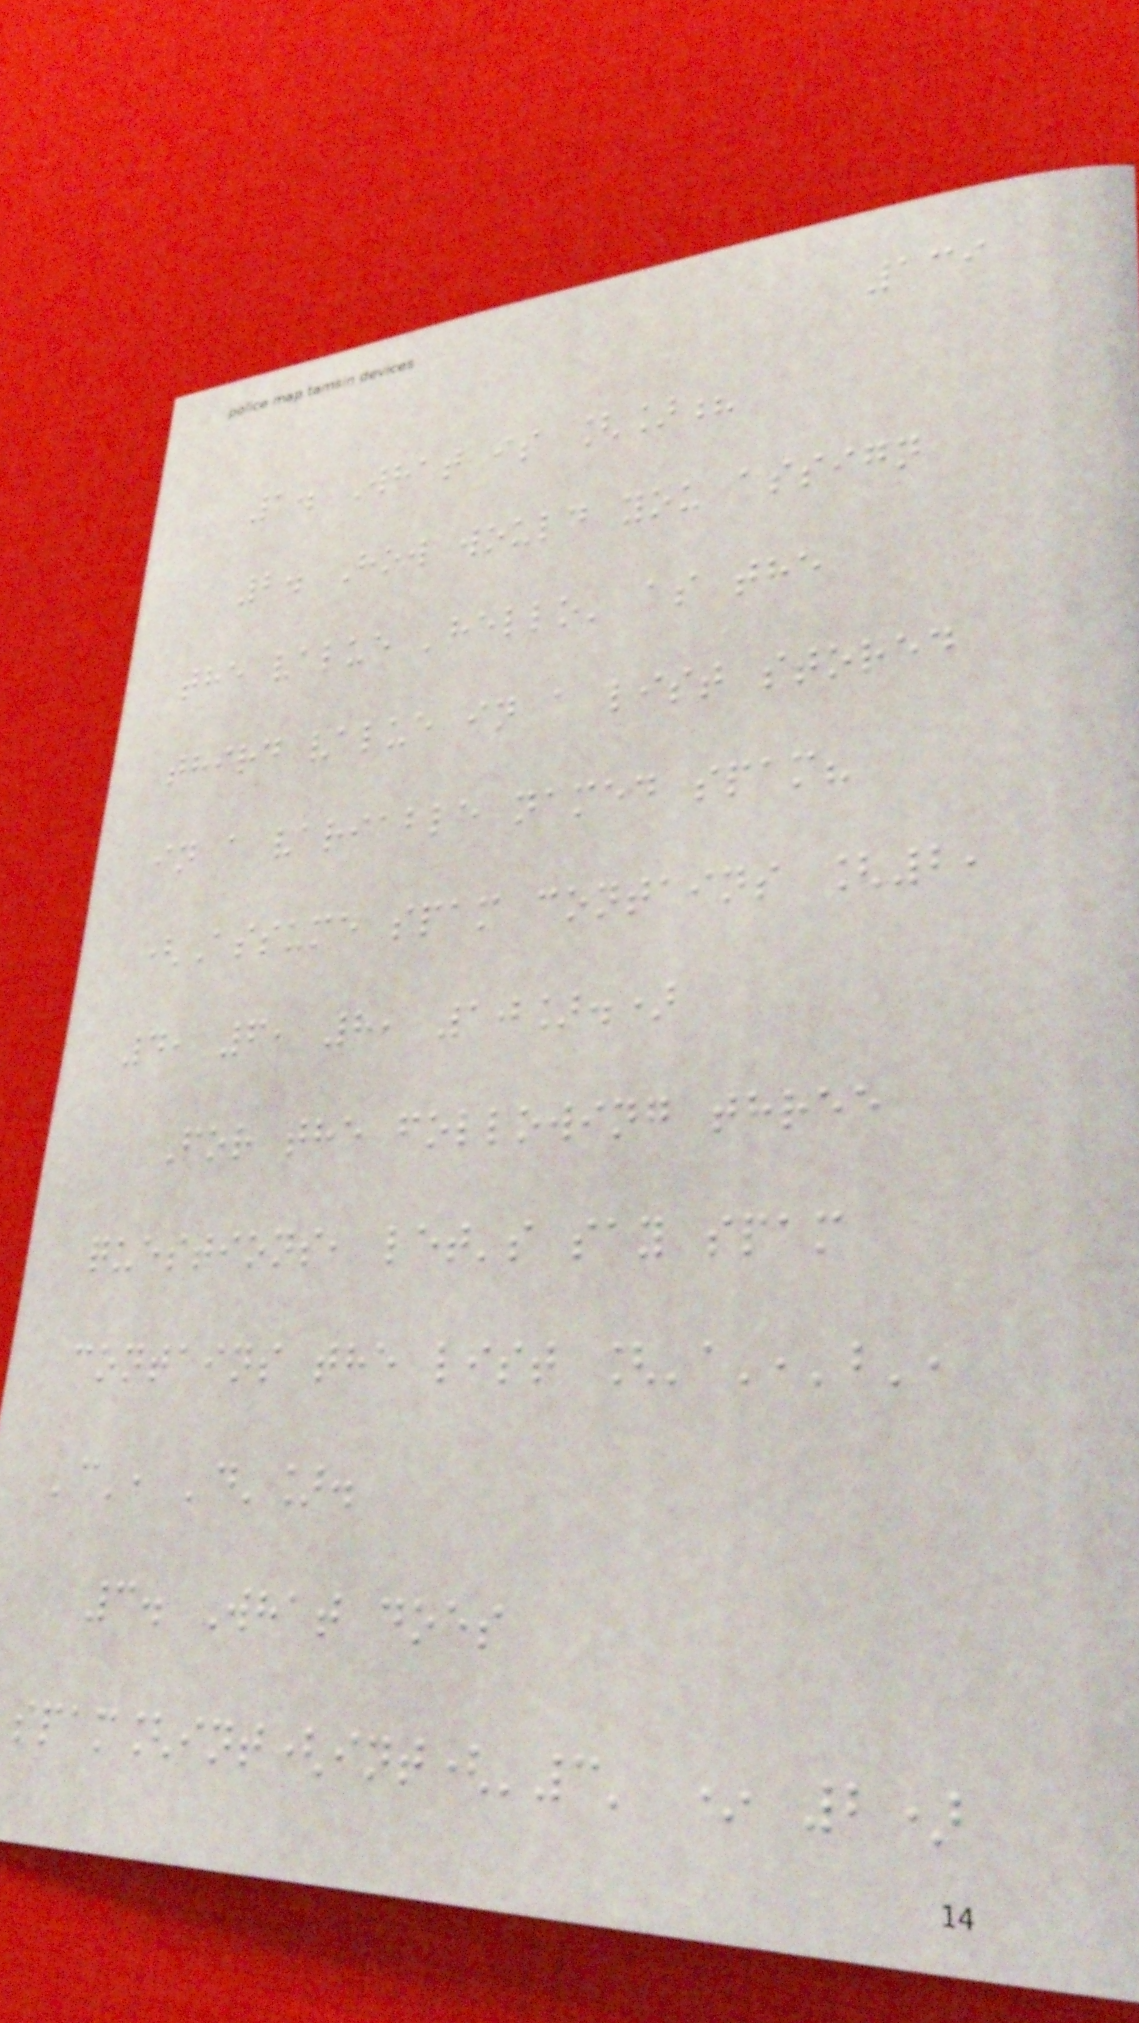139
1. What is []?
2. How would you assign
the value 'hello' as the
third value in a list stored
in a variable named spam?
(Assume spam contains [2,
4, 6, 8, 10].)
For the following three
questions, let's say spam
contains the list ['a','b',
'c', 'd'].
3. What does
spam[int(int('3' * 2)
